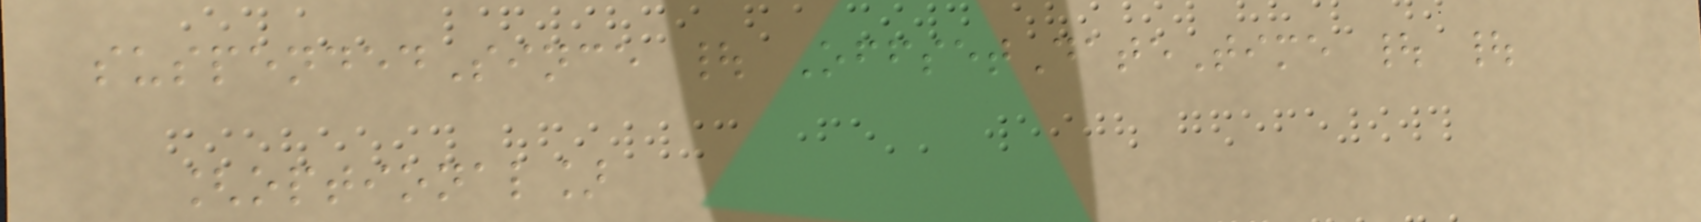suspendedSince | OffsetDateTime | |
[optional]
